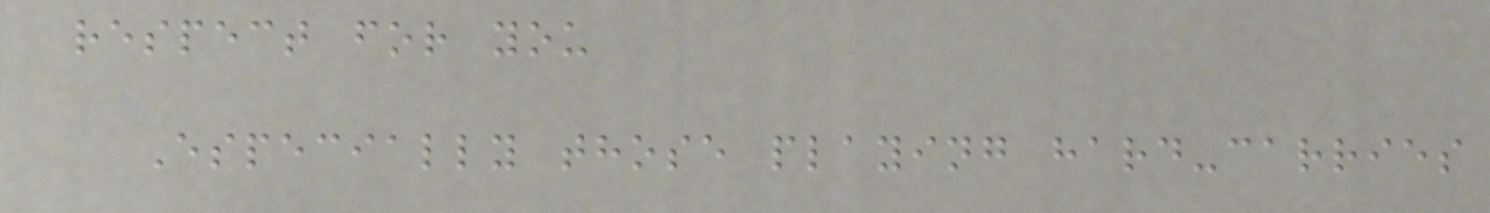respect for you
Especially those playing hard-carries
